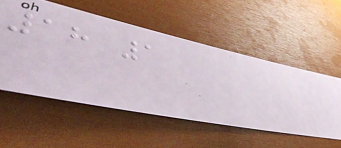18 1
